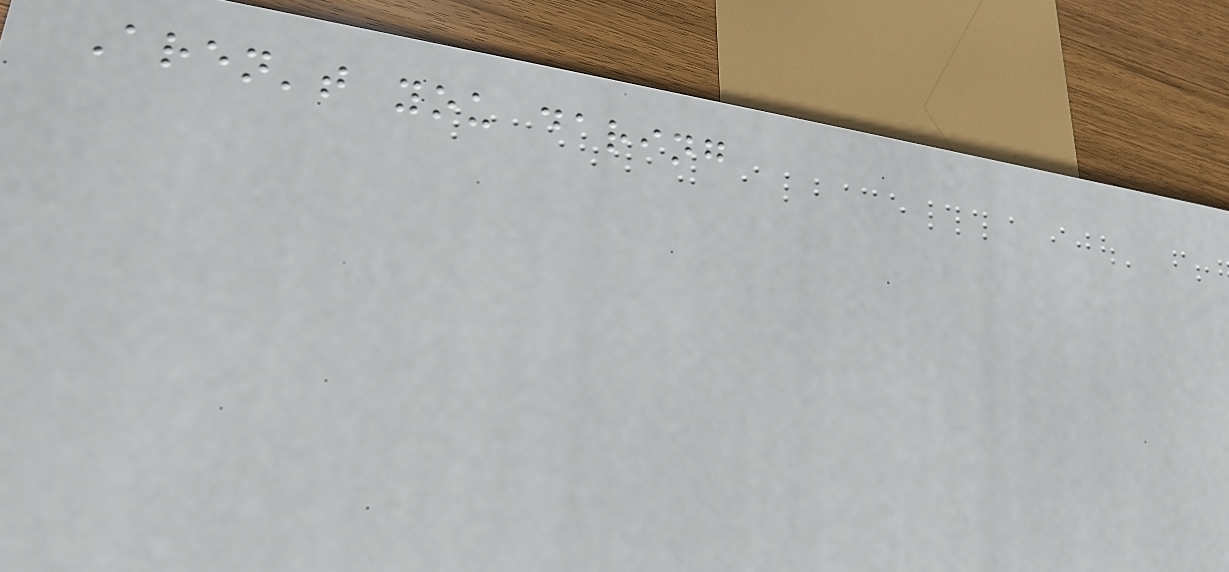Aren't you daring
